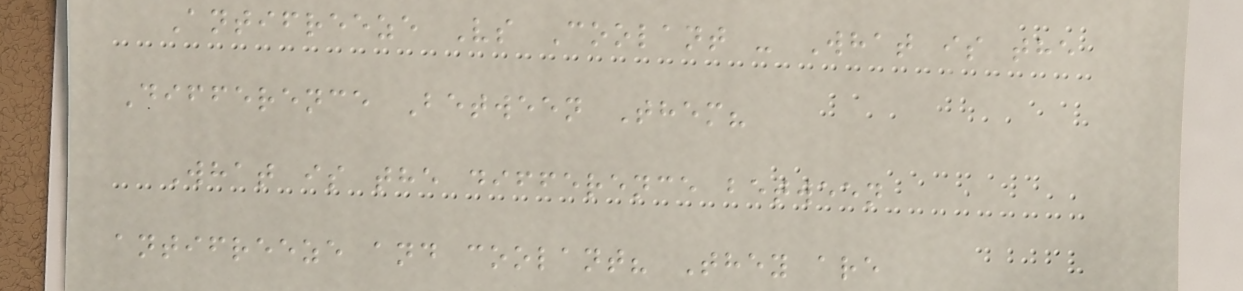Antifreeze Vs Coolant - What is the
Difference Between Them?
What is the difference between
antifreeze and coolant? They are
